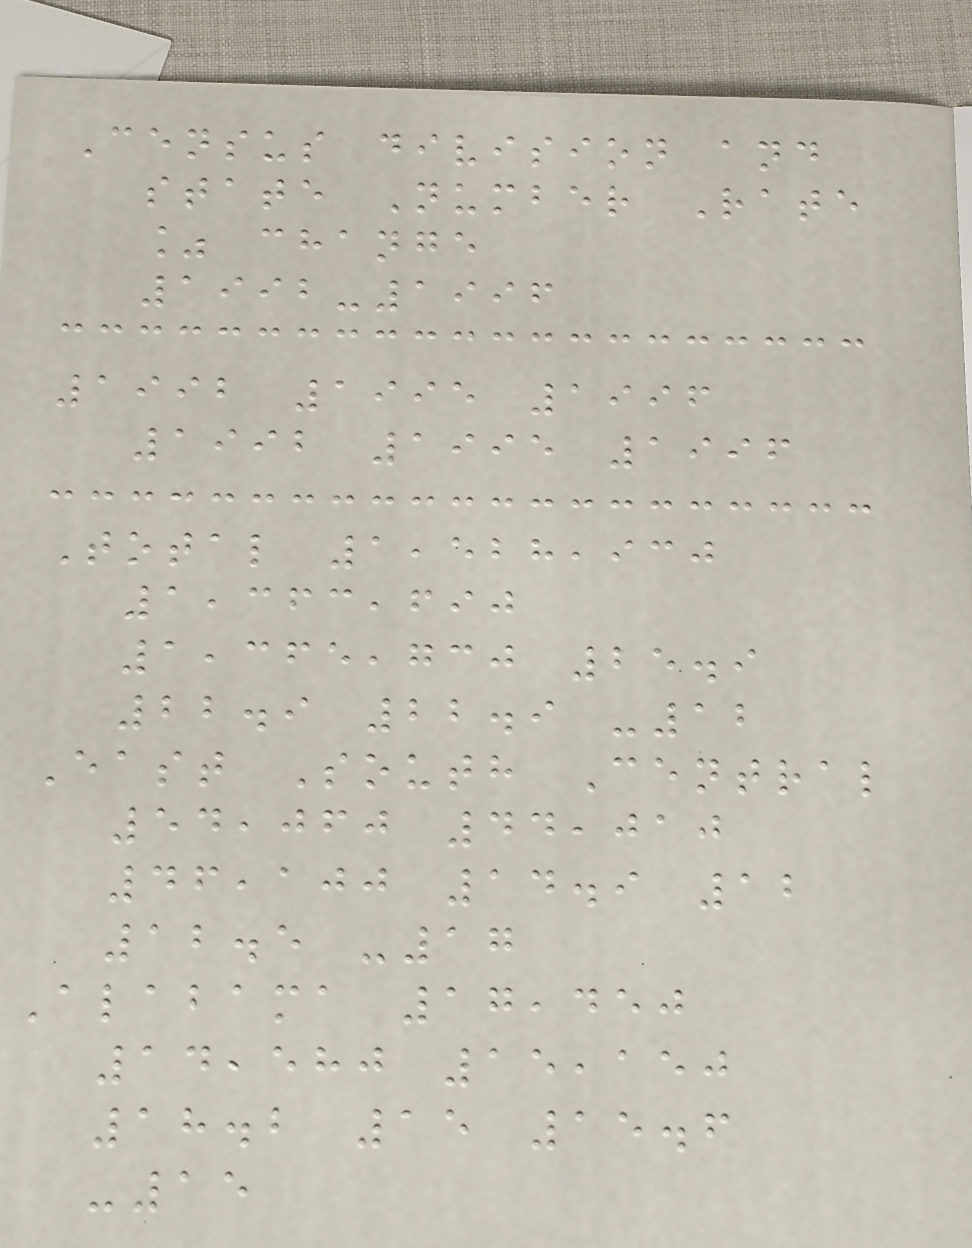Census division and
state Number Rate
% change
1992-1996
1992 1995 1996
1992 1995 1996
Total 1,528,930
1,363,690
1,365,730 25.9
22.9 22.9 -12
East South Central
54,060 44,010
46,100 14.9 12
12.5 -17
Alabama 17,450
14,580 15,150
18.2 15 15.6
-15
